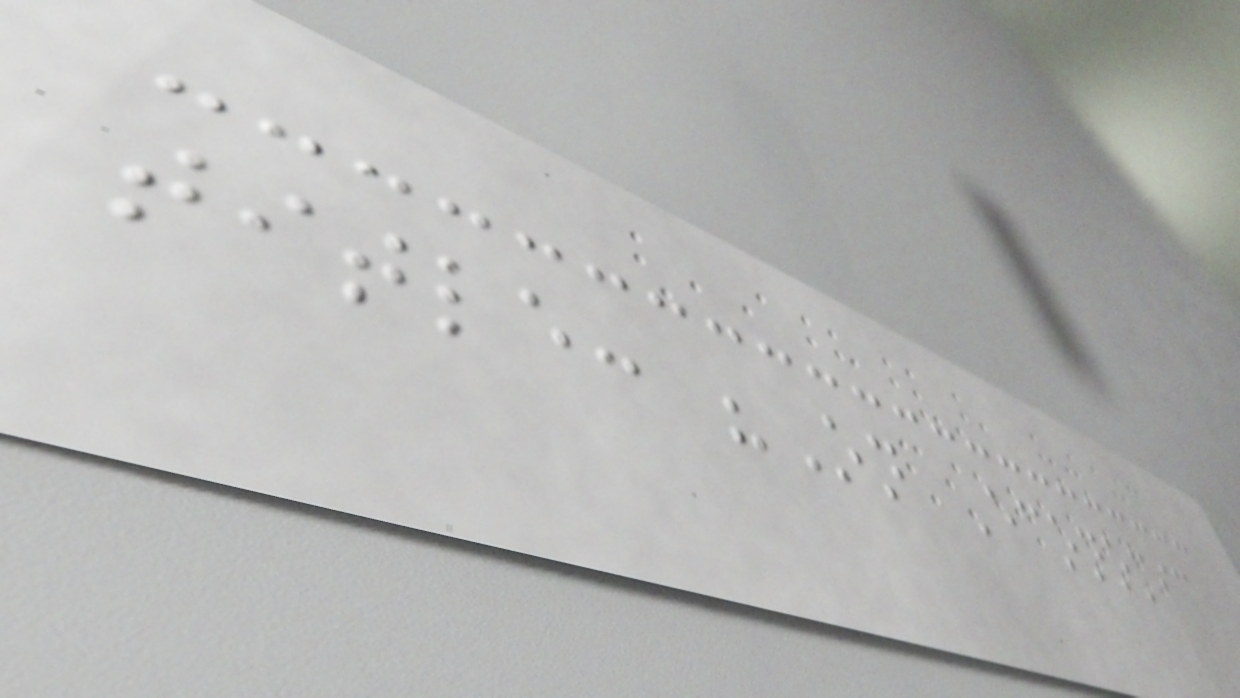title: "On Economic
